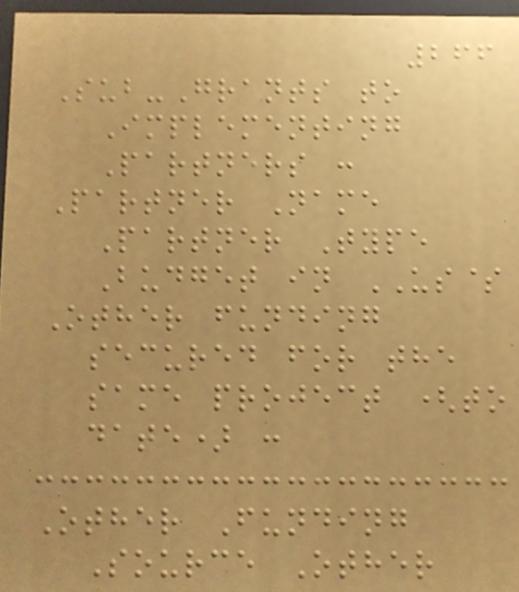266
Sub-Grants to
Implementing
Partners :
Partner Name
Partner Type
Budget in US$
Other funding
secured for the
same project (to
date) :
Other Funding
Source Other
